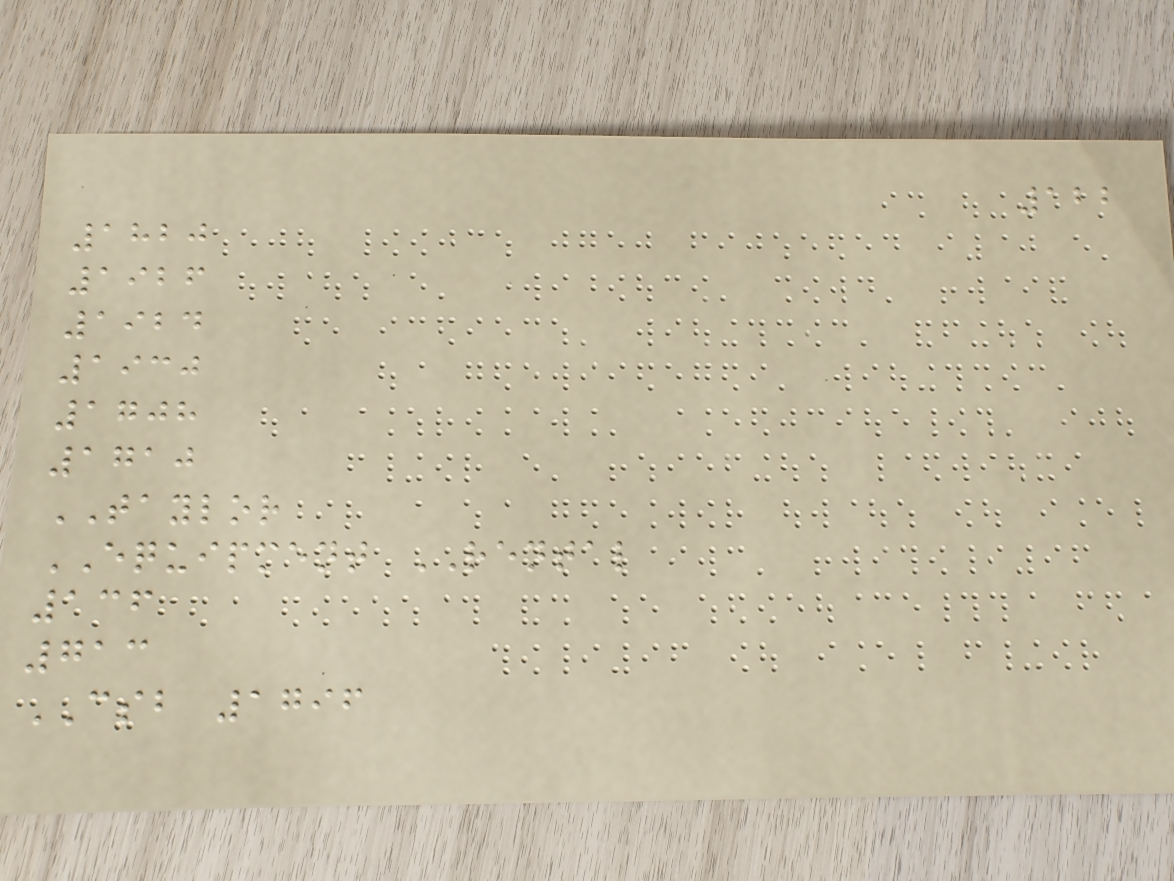122
1820
1926
1924
1930
1708
1710
TAYLOR
EQUIPMENT RENTAL
136
713
CSB 1796
